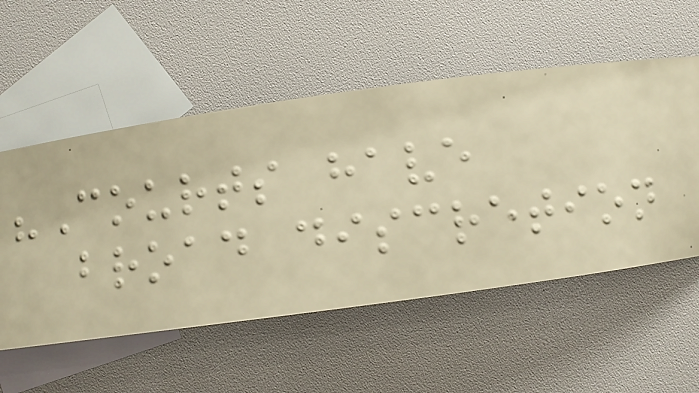"Courts have
broad discretion
